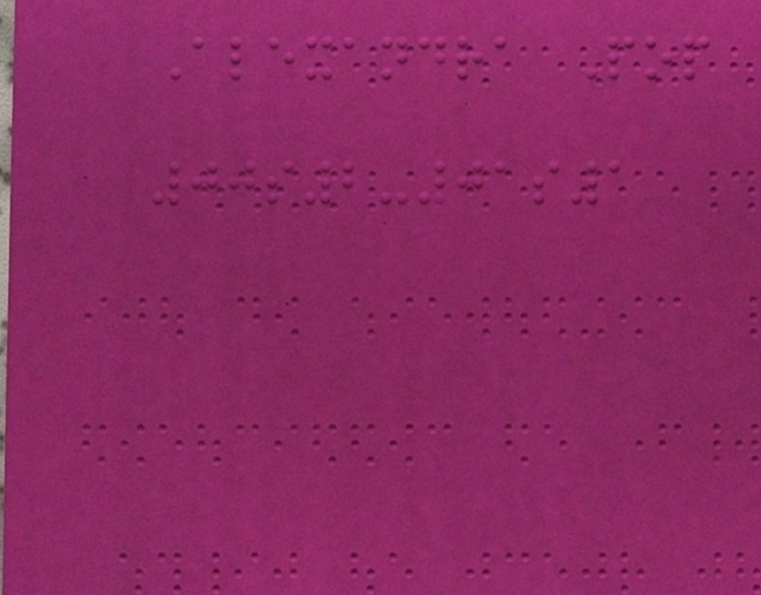Alexandra Pop
00s2-01s1
